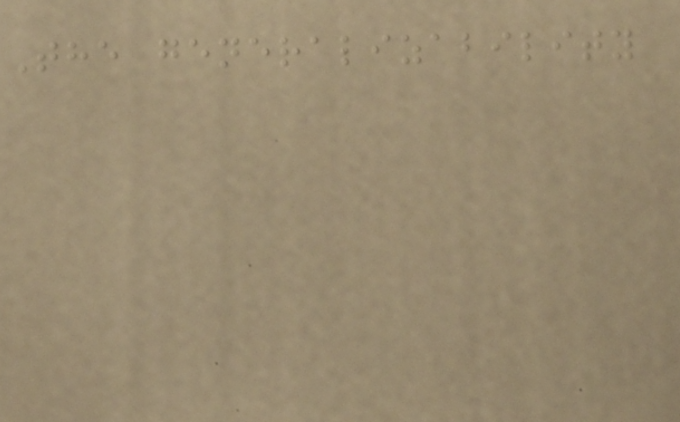The generalizability
